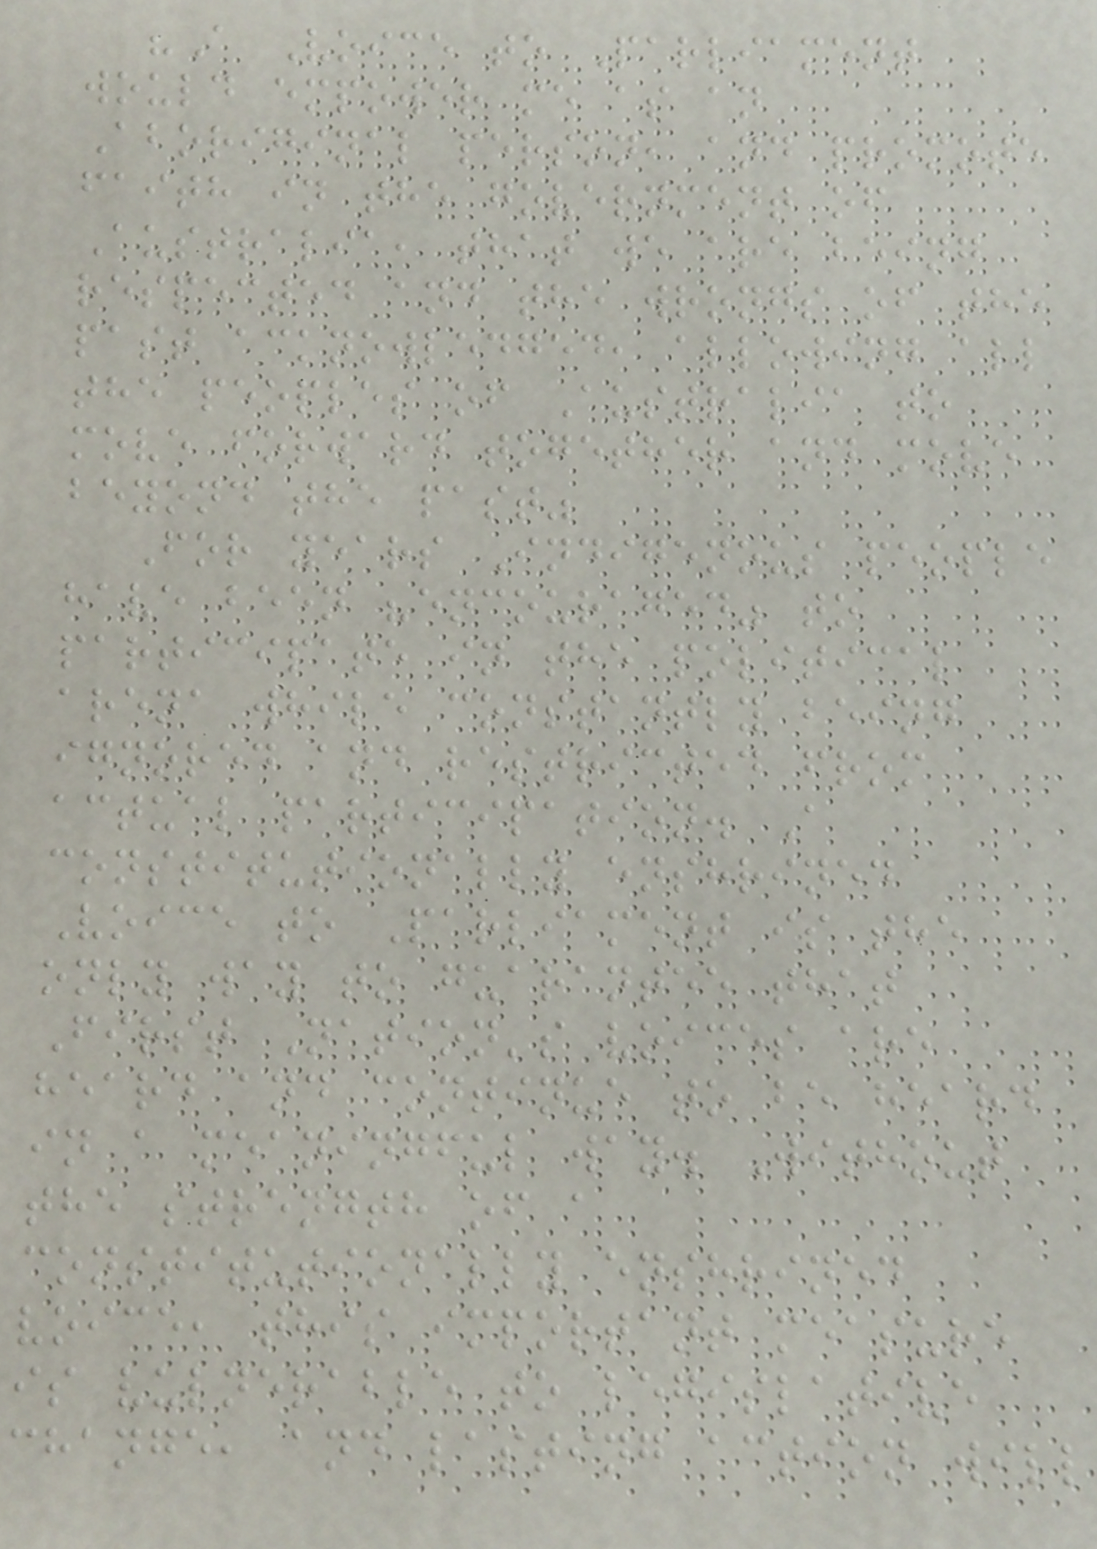"A Voice to Parliament
would empower me as an
Aboriginal person, and promote
faith in the government of
Australia, that we are being
respected and the wrongs of the
past acknowledged, allowing all
the peoples of Australia to
move forward together and move
beyond the past"
For years Indigenous people
have been "encouraged" to
participate in the political
arena while constantly being
ignored and restricted from
actual participation. A
constitutionally enshrined
Voice to Parliament is the
only way to guarantee that
First Nation's voices are
heard and continue to be heard
in a meaningful way. Without
the strength of a
constitutionally enshrined
voice, this important measure
is vulnerable to legislative
change, and lasting action will
